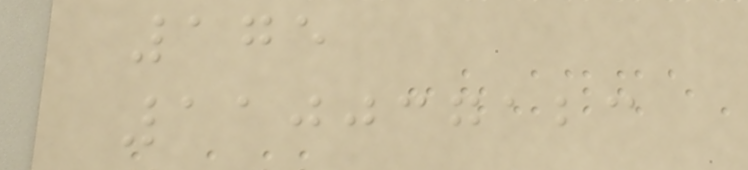175
110037123
